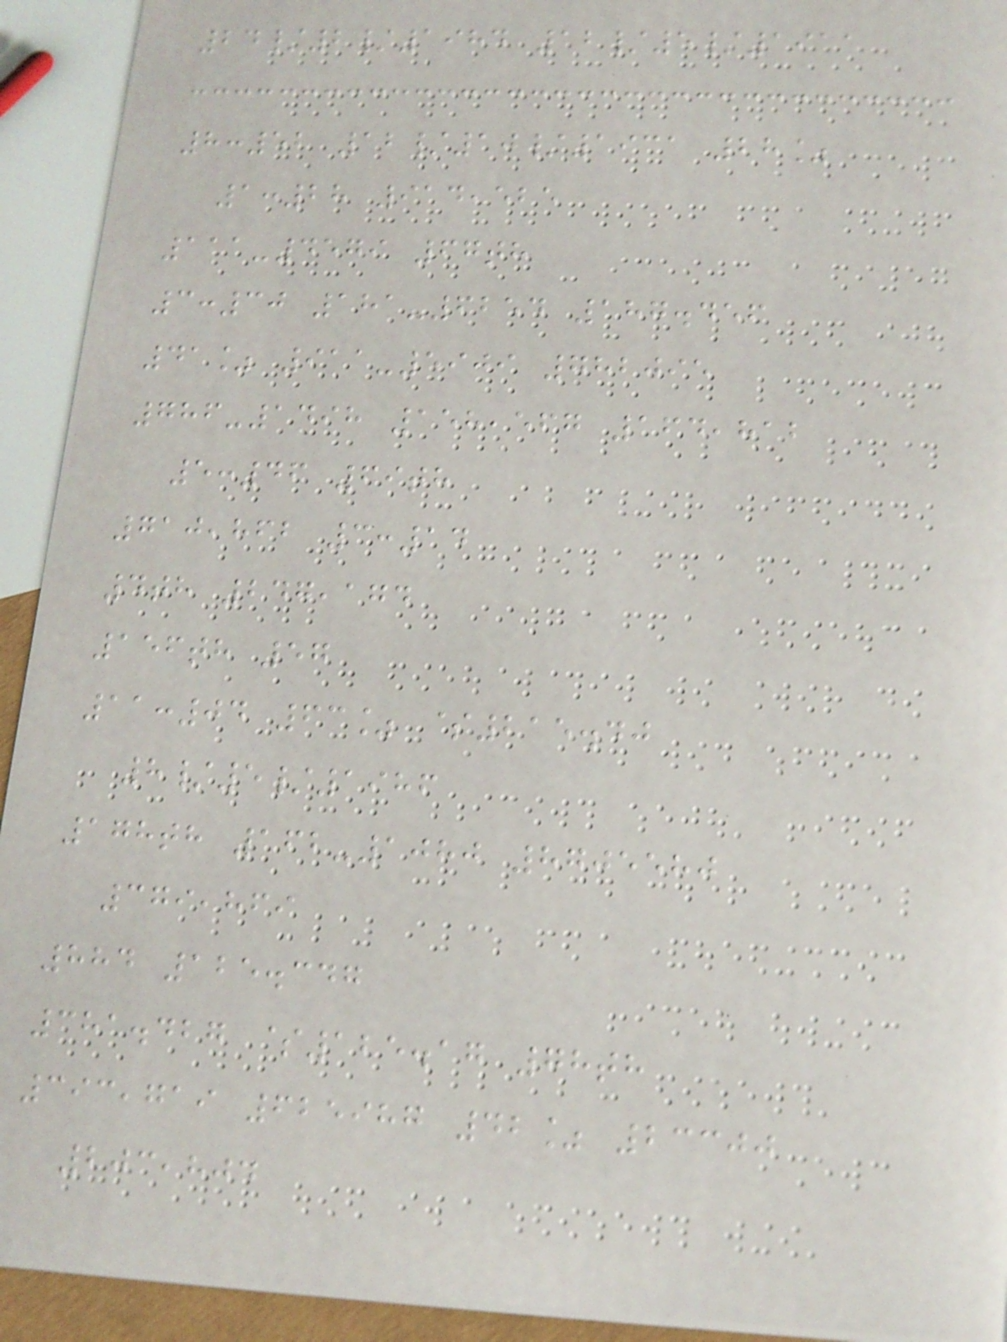24/2/1984 12/5/1911
8:52 12/10/1931 28%
1:28 914,525
111-4579 67th
3:30 181-6254 187.456
41% 911-5909 782095
786-1498 158,567 164,812
5:46 69th
710,862 3:14
4th 247,174
156th 57
11:04 63% $215.40
8/5/1986
178th 162-1080 8705580
379,869
884 125.347
381.427 $125.17 78th
393,719 625987 42% 23300
203,804
